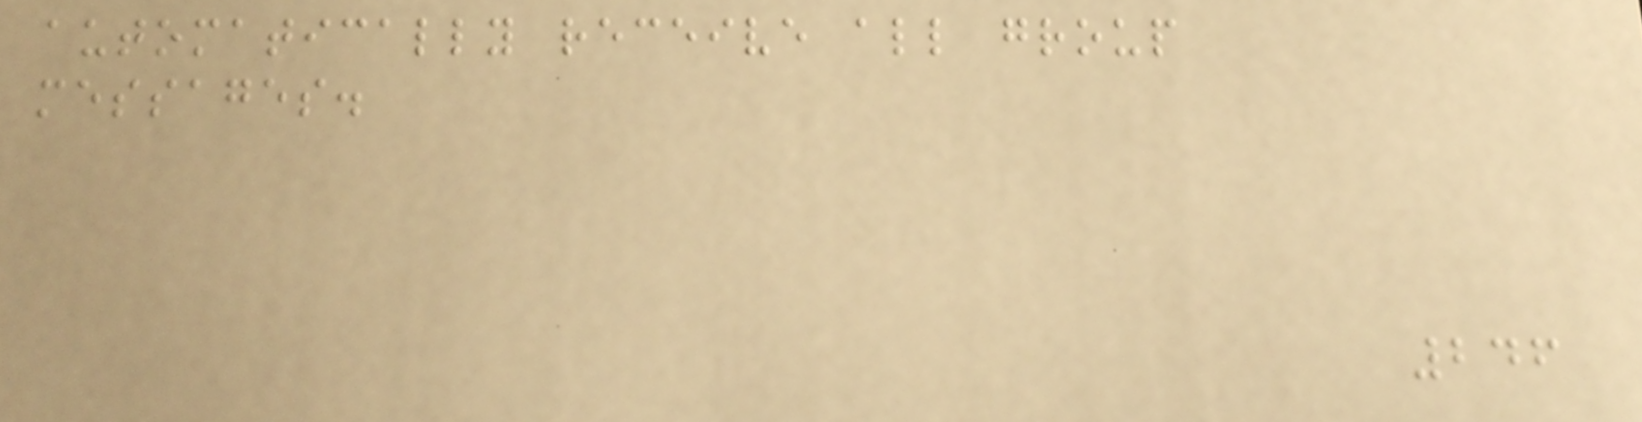automatically receive all group
messages.
246
